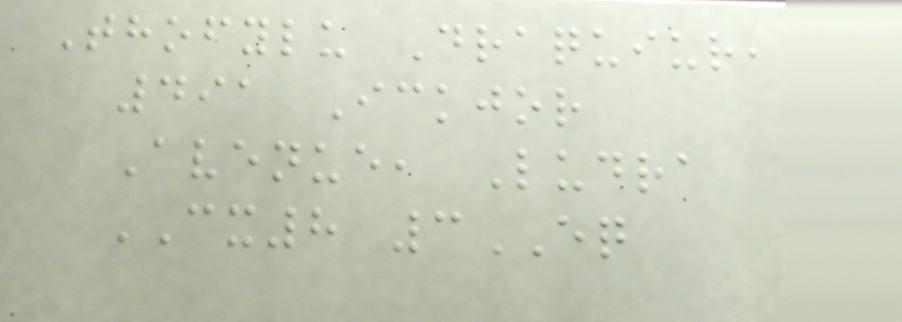Thofylu Draquiur,
491 Ickjor
Avenue, Ludra
CX8 3EQ
